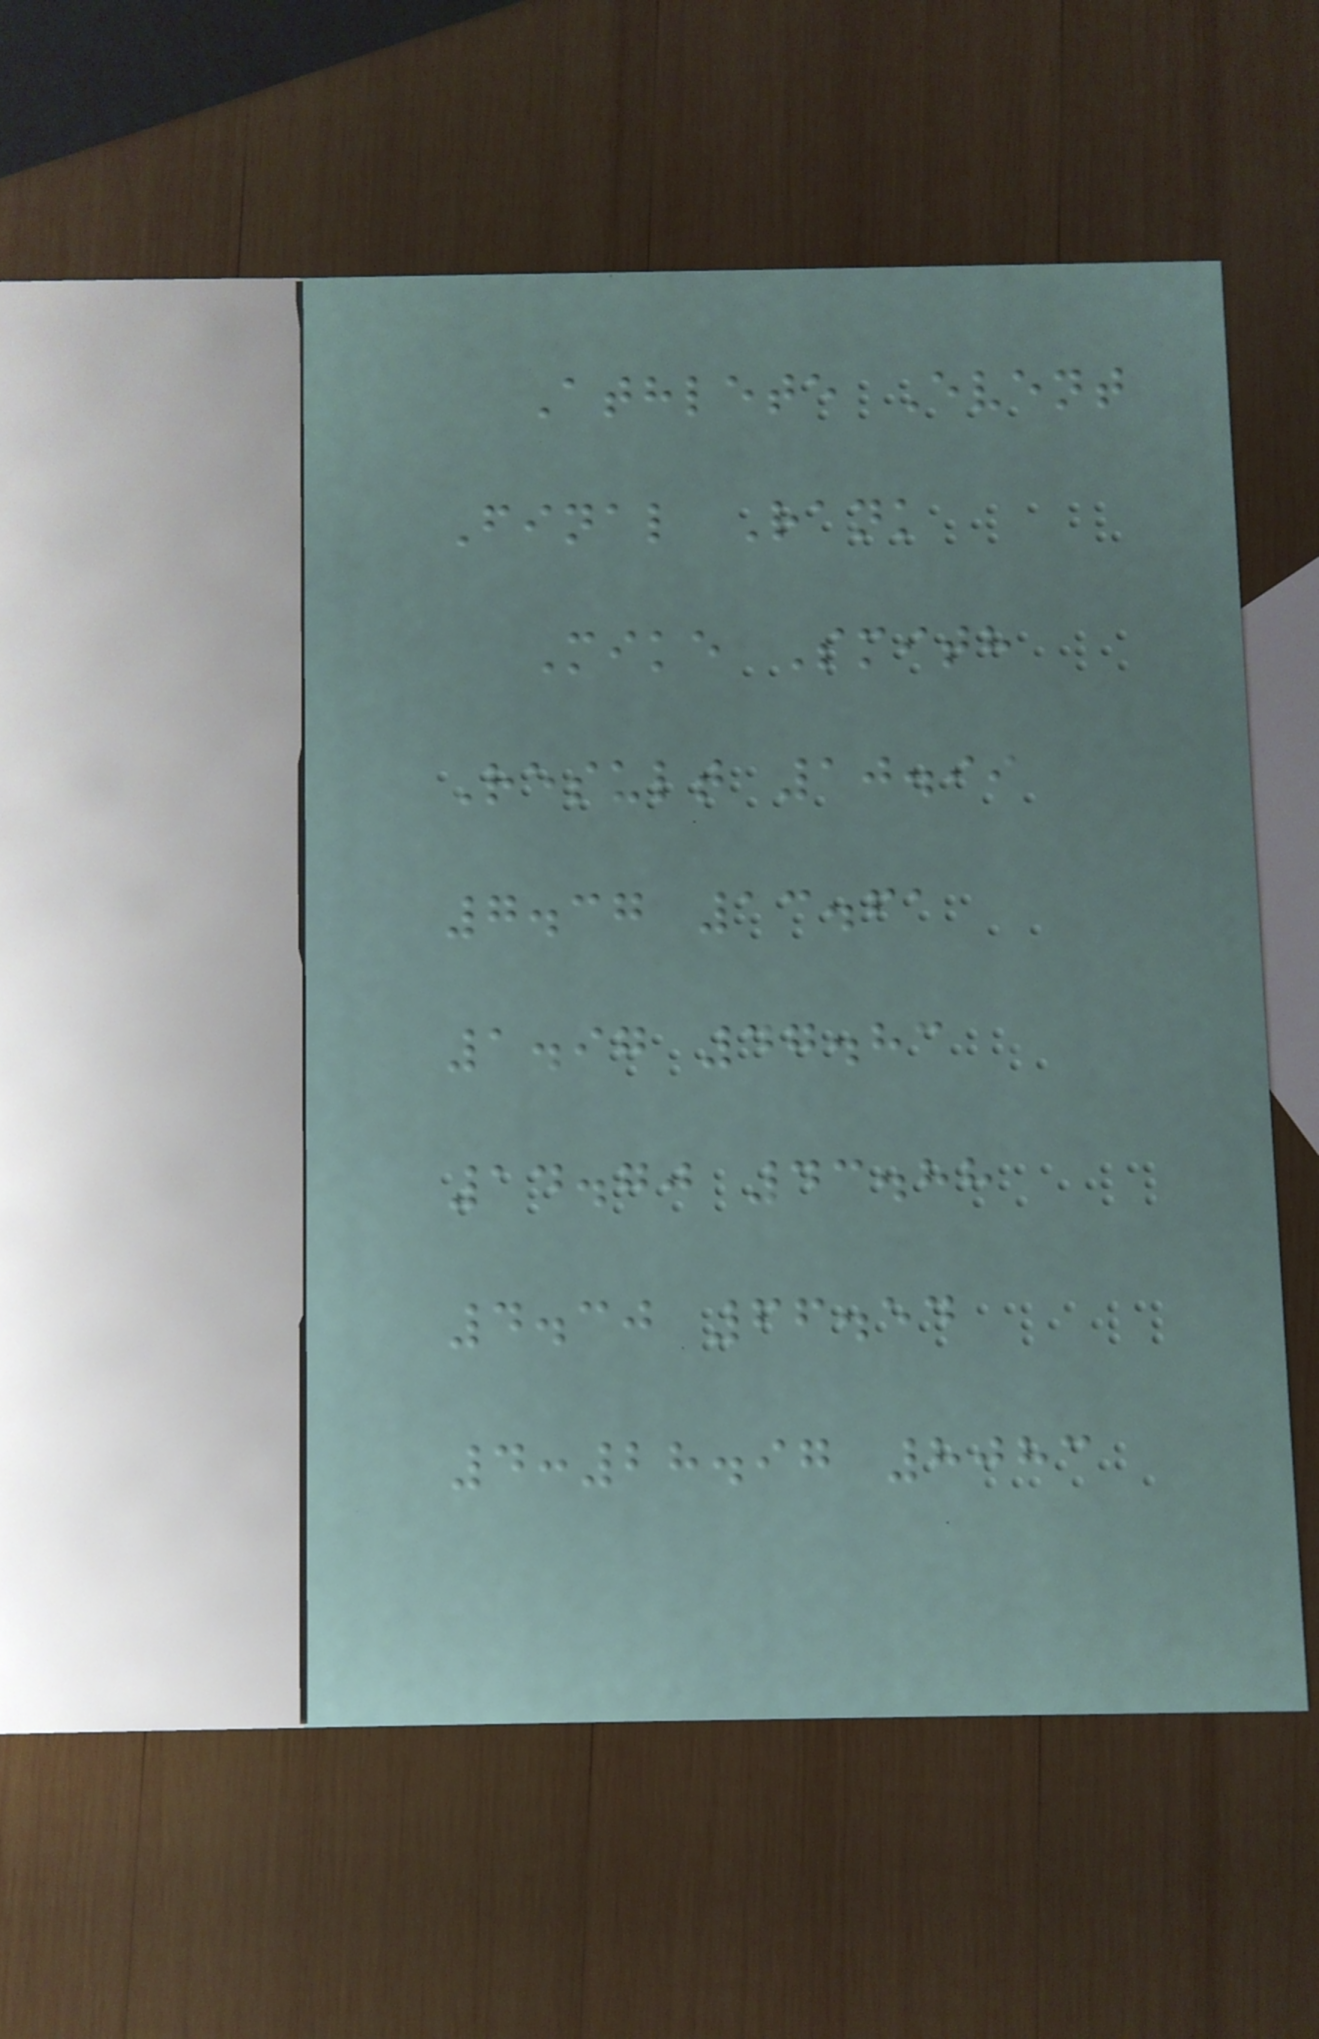Athlete Event
Final Rank
Mike Smith
Result 10.99
7.37 13.61
1.97 47.83
14.70 43.88
4.30 66.54
4:28.97 8083
